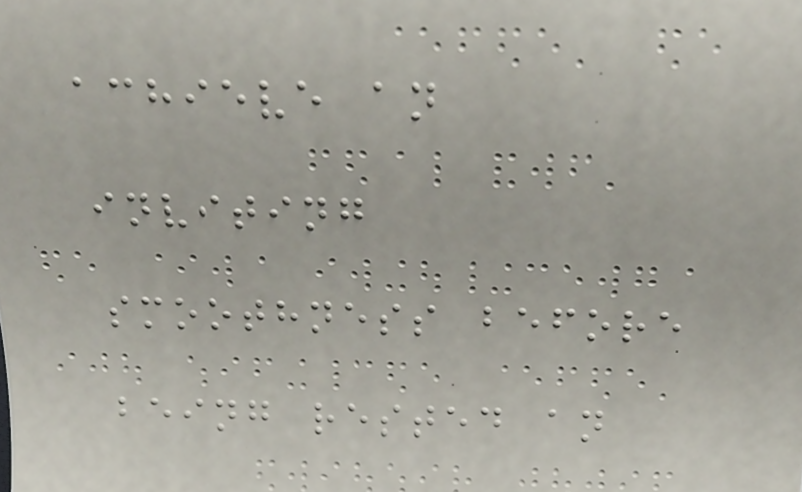achieve an
inviting
smoothness before
being rested an
